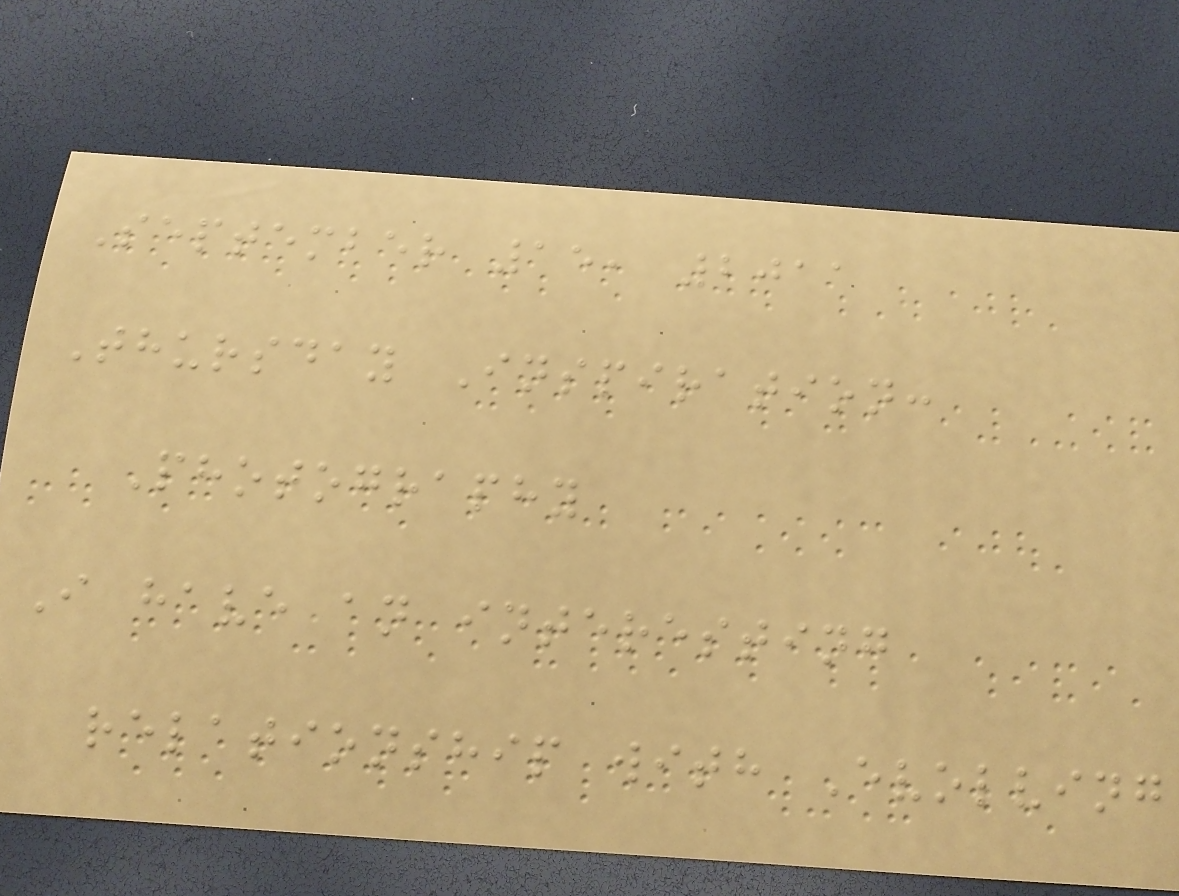September 15, 2011
Thursday Inspiration:
Photography
I have an interesting
relationship with Evolving
